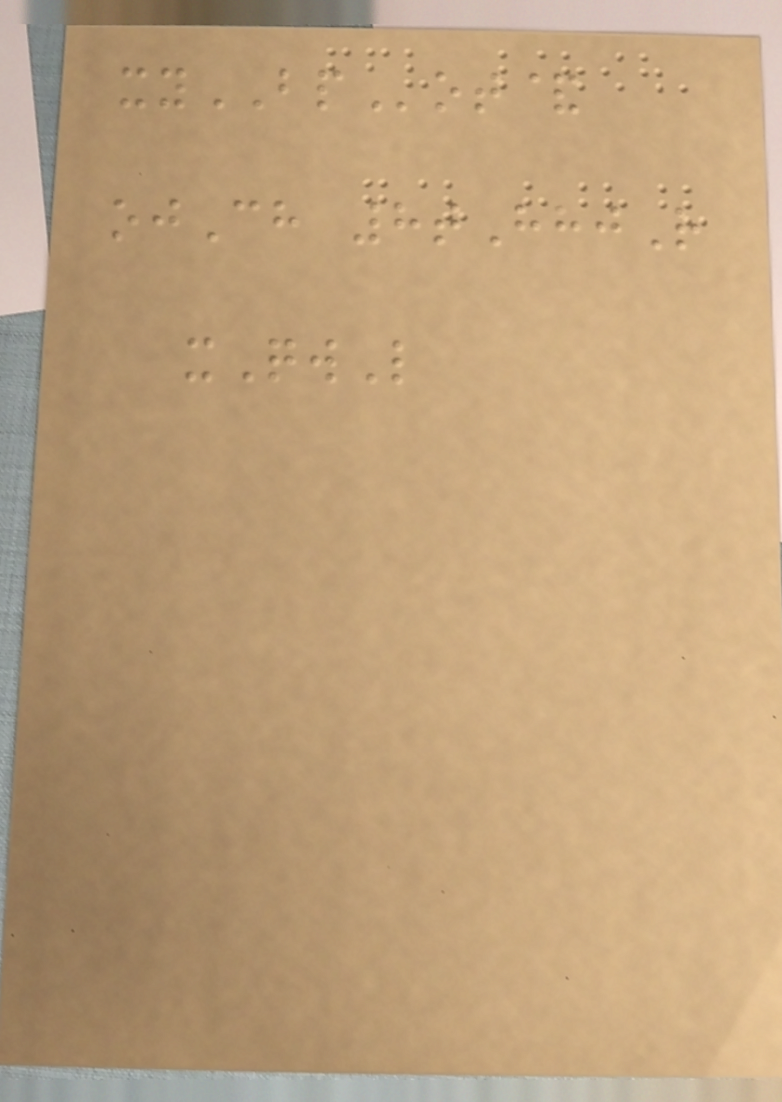xyBPot&
ojCh 8tHhjR
xQwL
